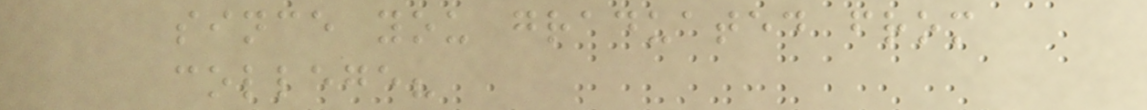since you graduated from
college?
